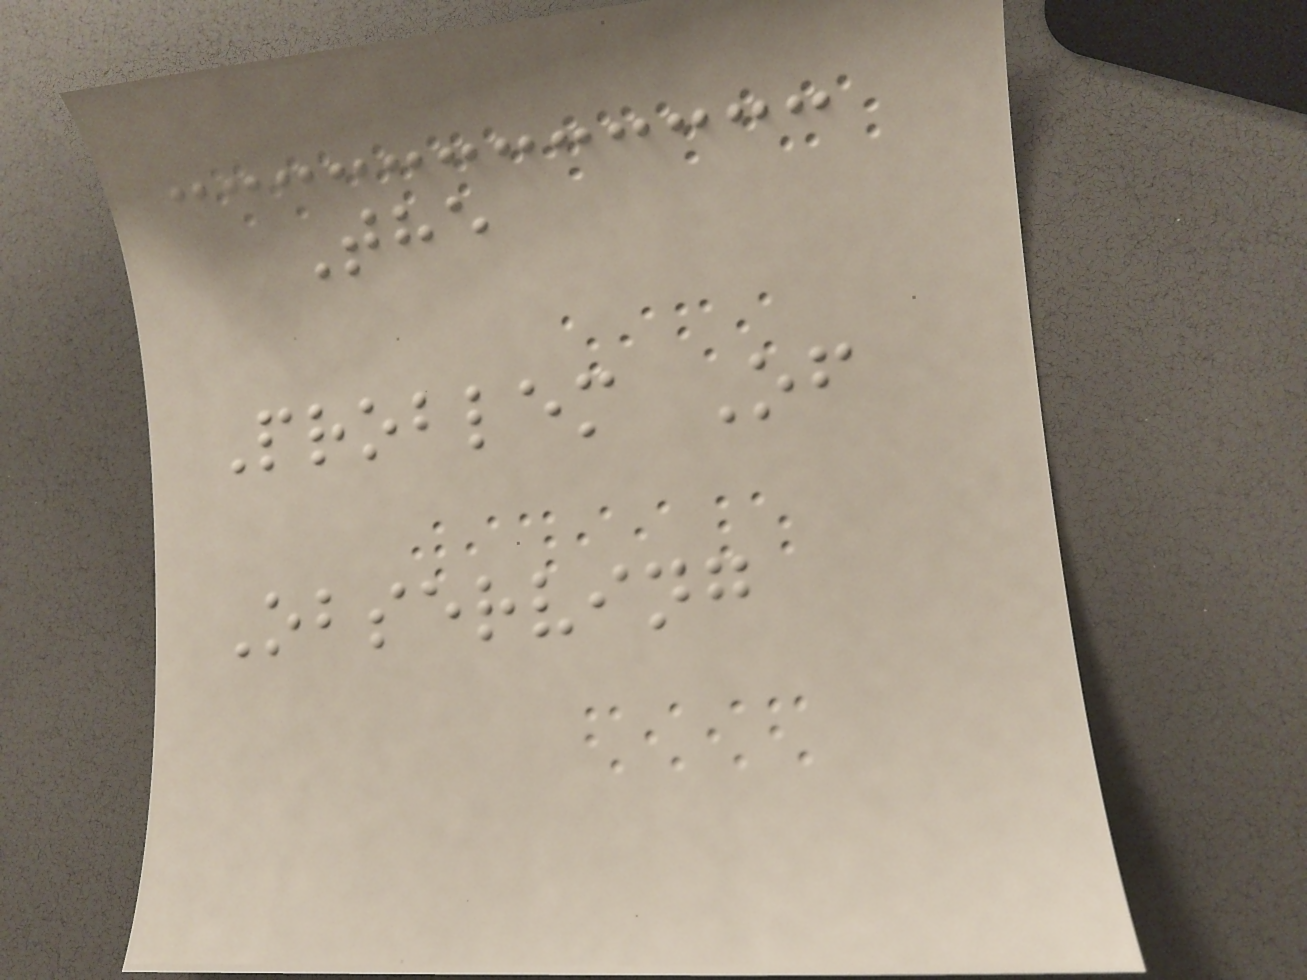The
Problem Of
Observing
